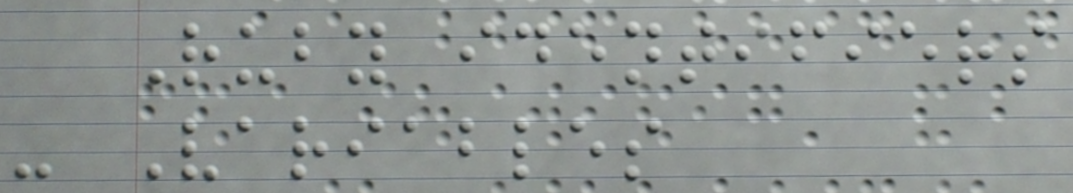Ruby identifiers
- Variables
